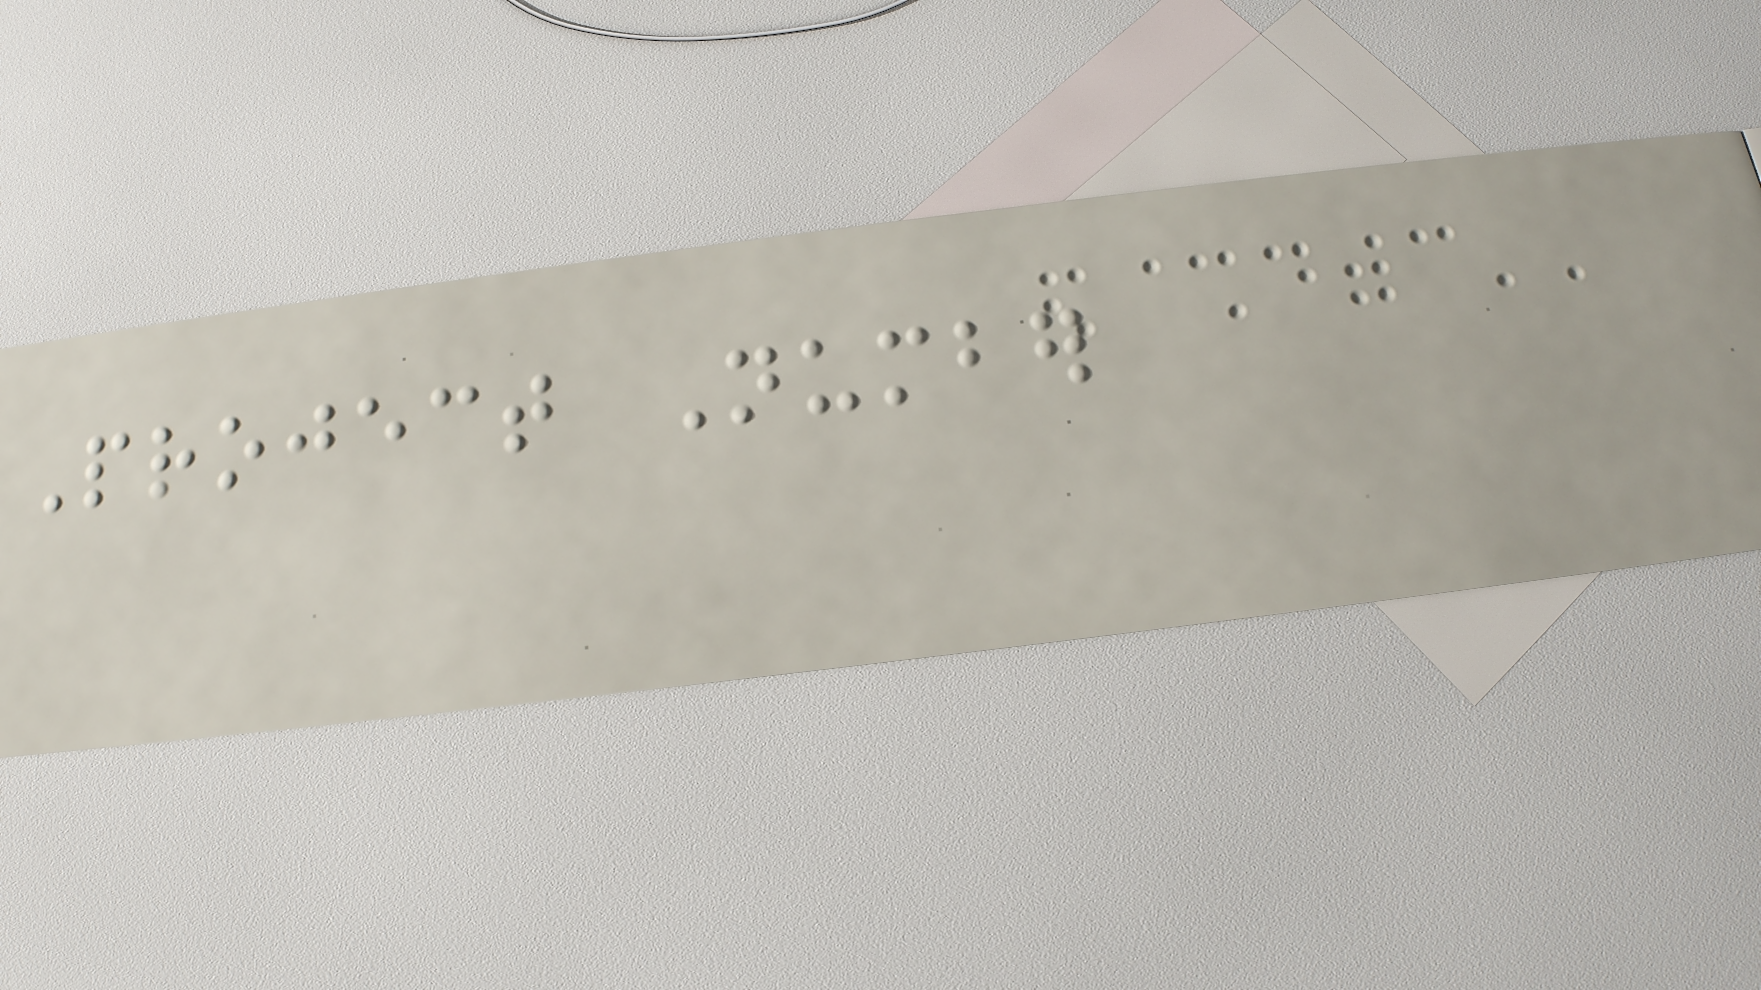Project Number
